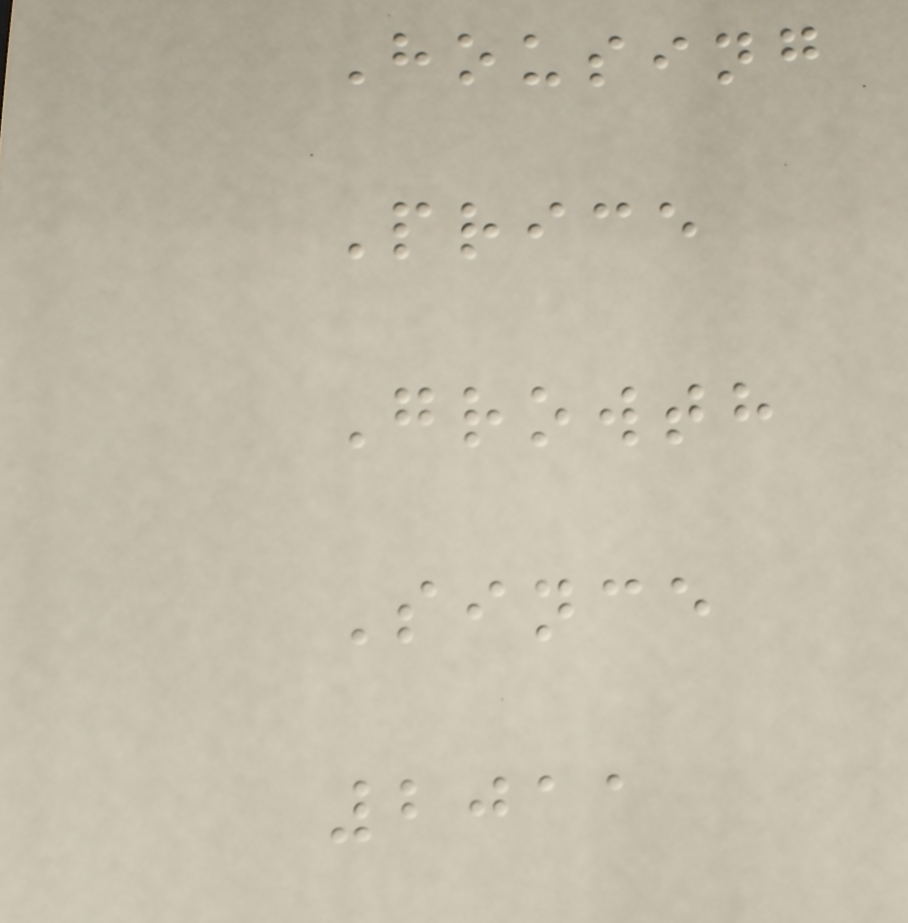Housing
Price
Growth
Since
2011
